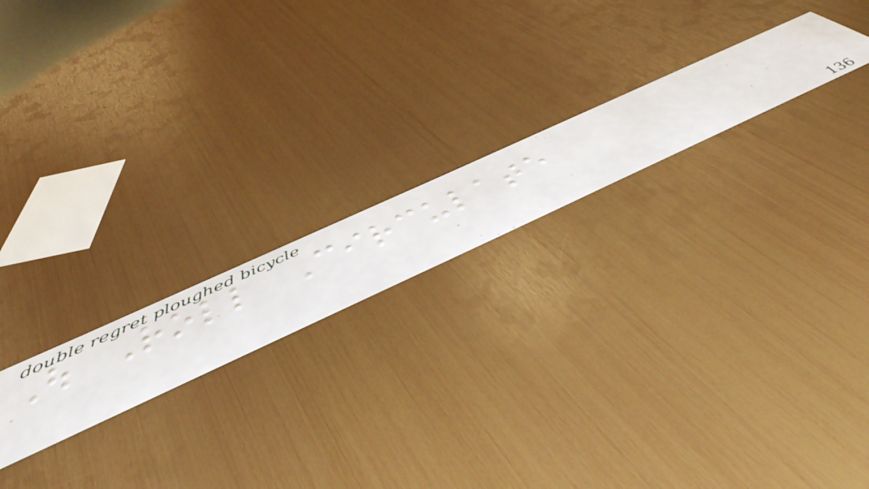Out Roll Circulate
